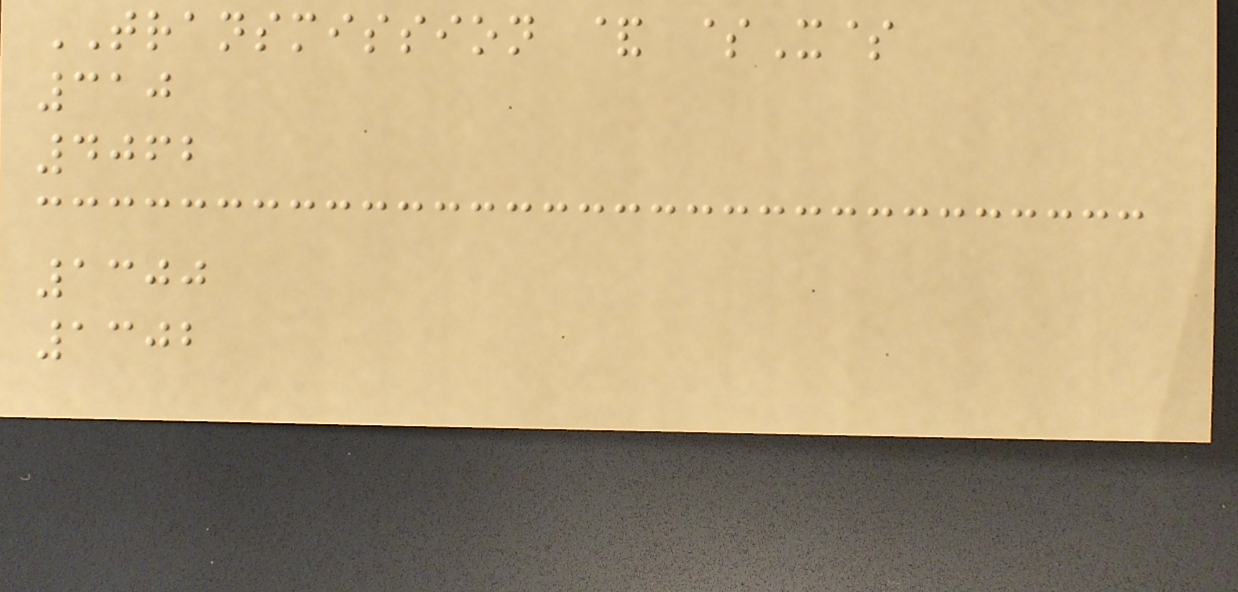TRANSMISSION & $X$
310
4062
1300
1302
